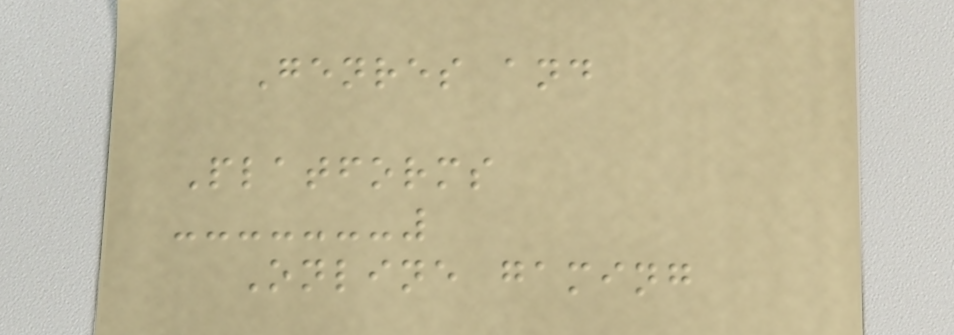Genres and
Platforms
Online gaming
